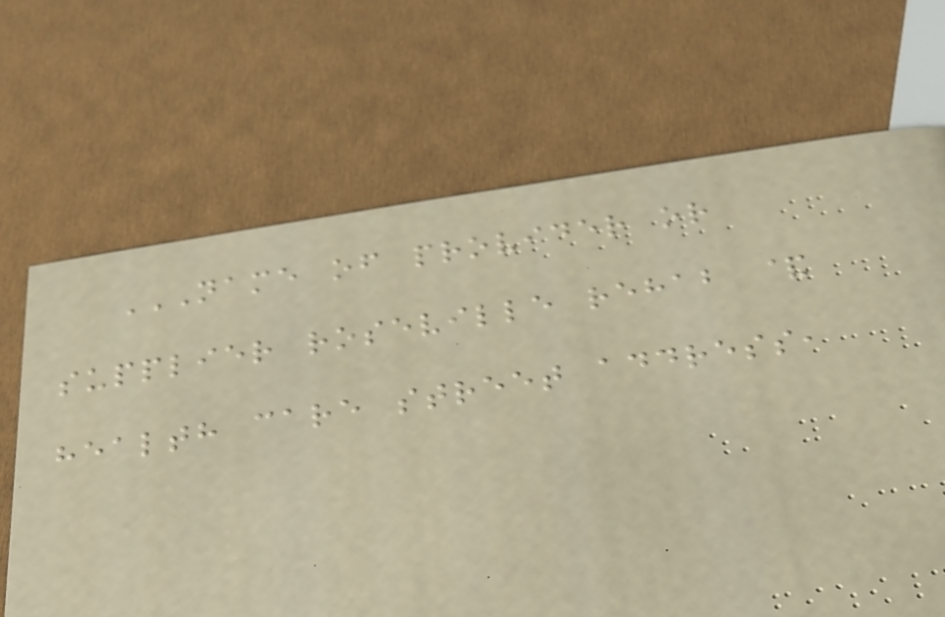NAME OF PROVIDER OR
SUPPLIER ROSEVILLE REHAB &
HEALTH CARE STREET ADDRESS,
